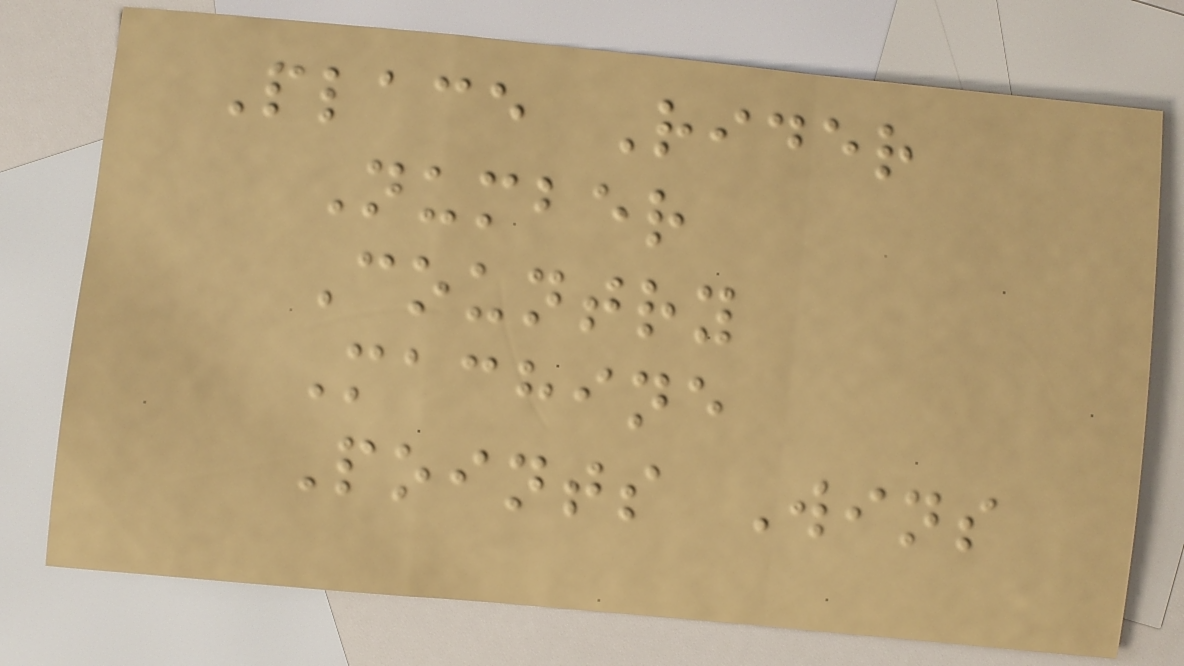Place Rider
Number
Country
Machine
Points Wins
